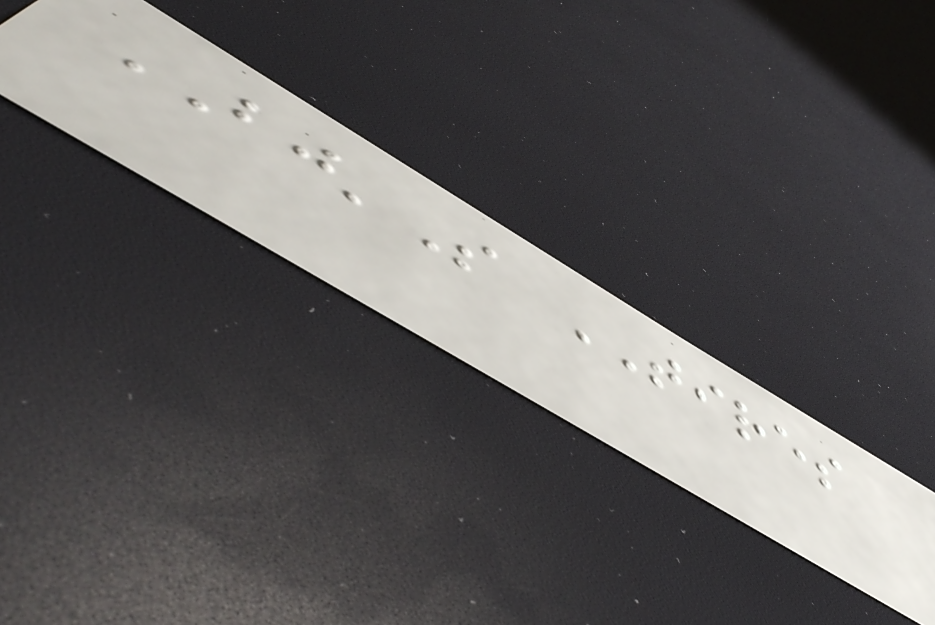BJ'S TIRES
